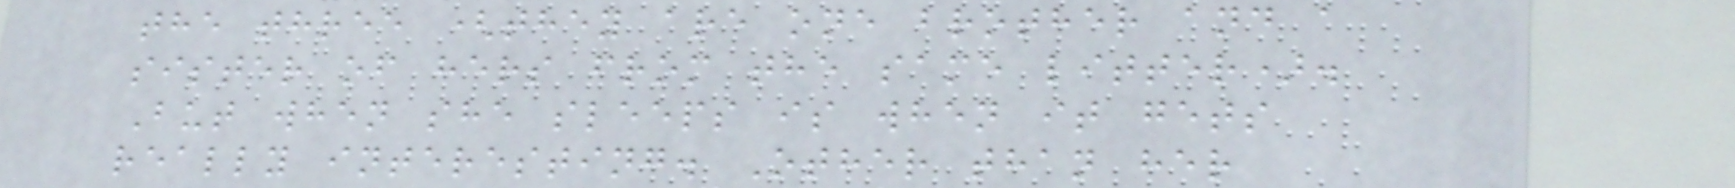the three (they are one brother and a
sister of hers from the same litter).
But when she sleeps is when it gets
really interesting. Other than her
